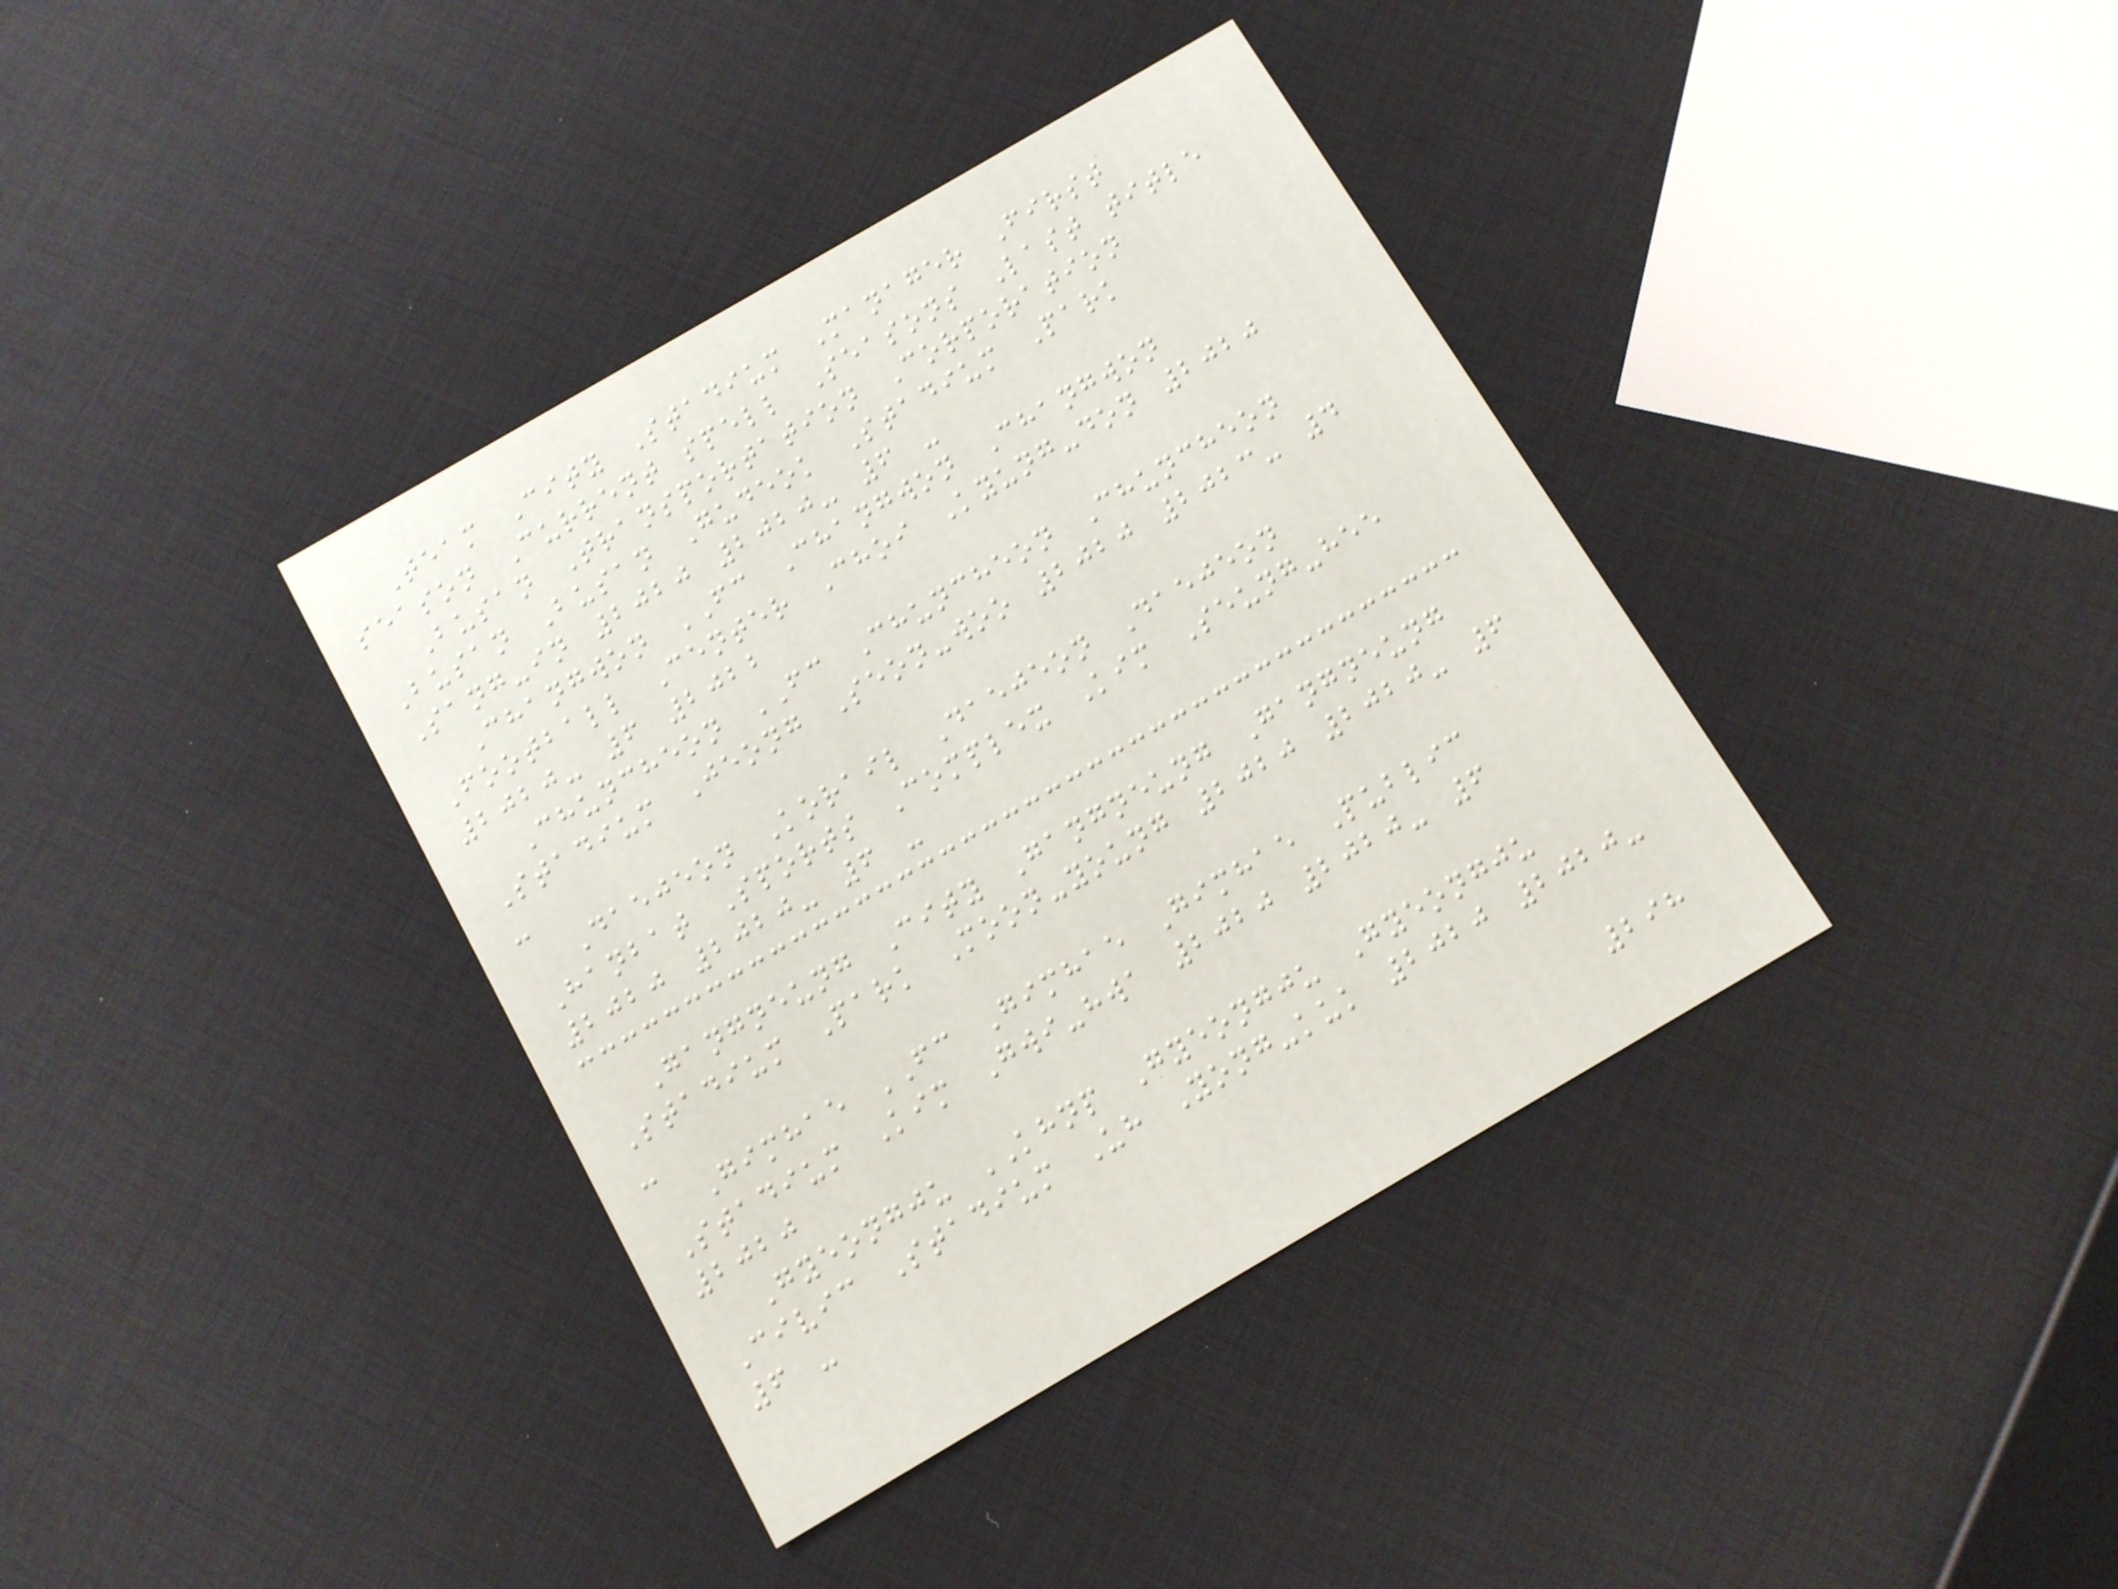Team City Stadium Manager First
season Current spell Seasons Last title
Busan Transportation Corporation
Busan Busan Gudeok Stadium Park
Sang-in 2020 2020- 6 -
Changwon FC Changwon Changwon
Football Center Choi Kyung-don 2020
2020- 6 2022
Chuncheon FC Chuncheon Chuncheon
Stadium Jeong Seon-woo 2020 2023- 4
-
Daejeon Korail Daejeon Daejeon
Hanbat Sports Complex Kim Seung-hee
2020 2020- 6 -
Gangneung City Gangneung Gangneung
Stadium Park Moon-young 2020 2020- 6
-
Gimhae FC Gimhae Gimhae Public
Stadium Kim Gwi-hwa 2020 2020- 6
2020
Gyeongju KHNP Gyeongju Gyeongju
Civic Stadium Uh Yong-kuk 2020 2020-
6 -
298
